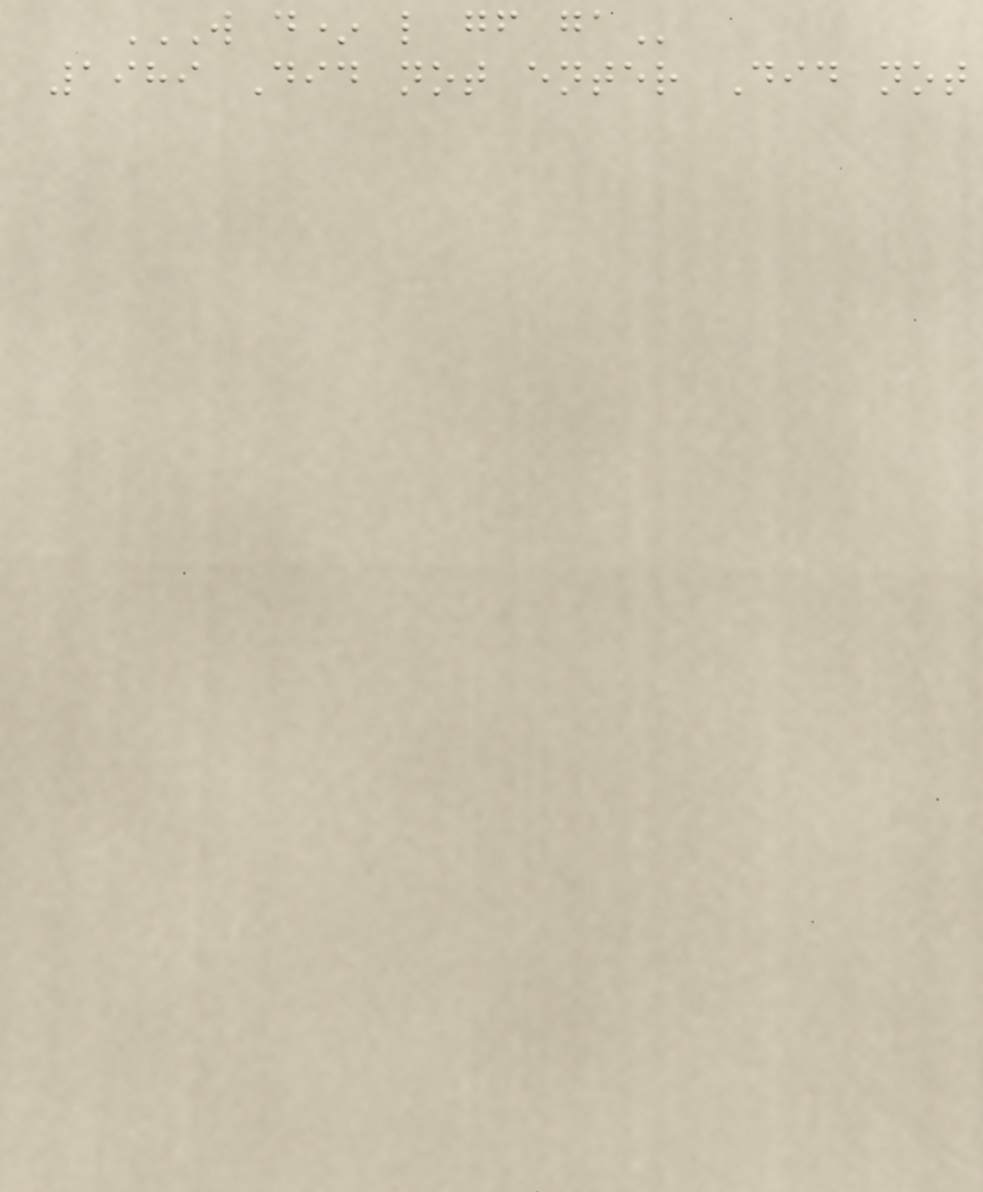W D* L GF GA
1989 Did not enter Did not
